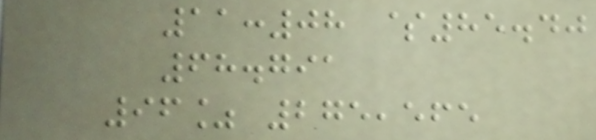11:08 $85.40
68.791
96% 275,565
